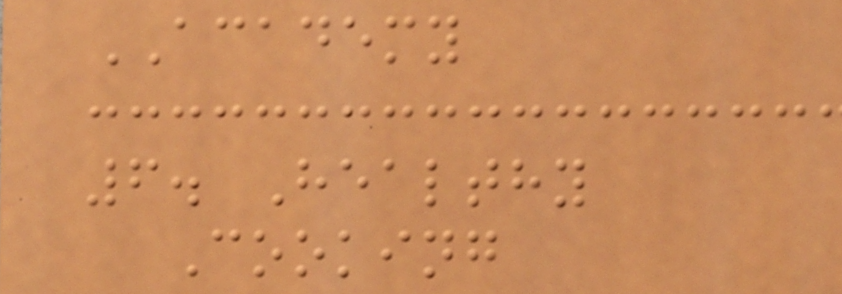ACADEMY
6. Healthy
Cooking
